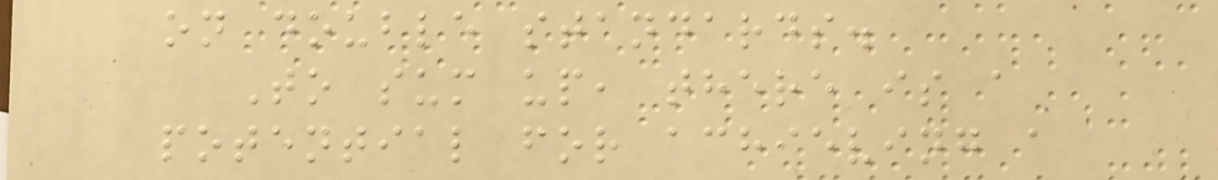on double standards.
To sum up, there is a
potential for achieving a
